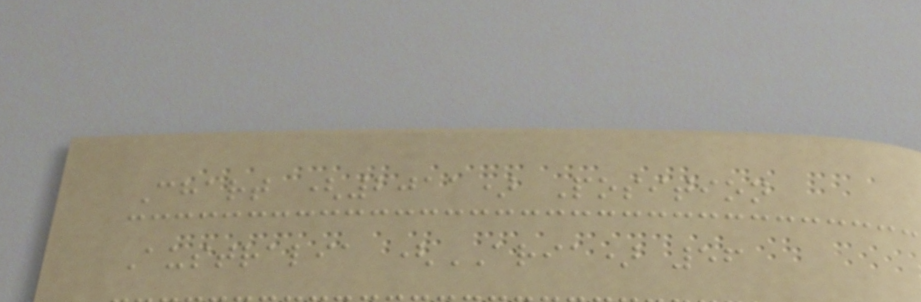Chart (2011) Position
Australia (ARIA) 56
